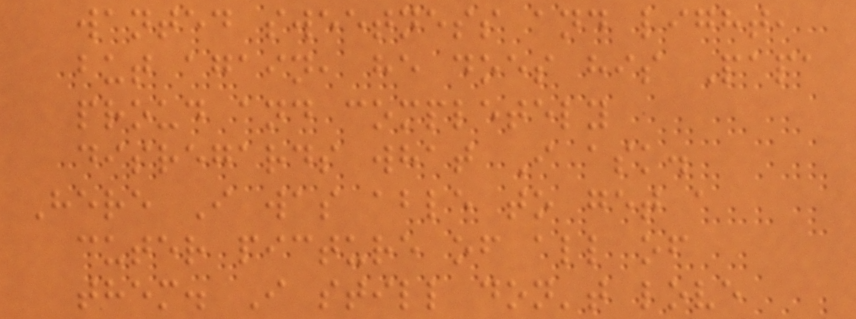wanted sweetness and light,
but again, he does his Papa
proud and completely
disregards what I ask.
Here I was able to get a
cuter picture of all of
them. I still don't love
